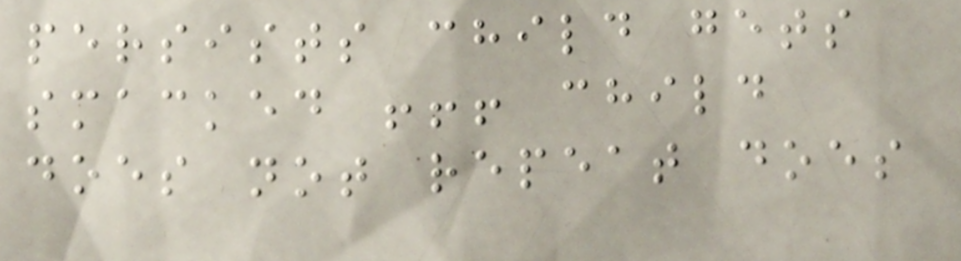persists child gets
smacked !!! child
does not repeat does
